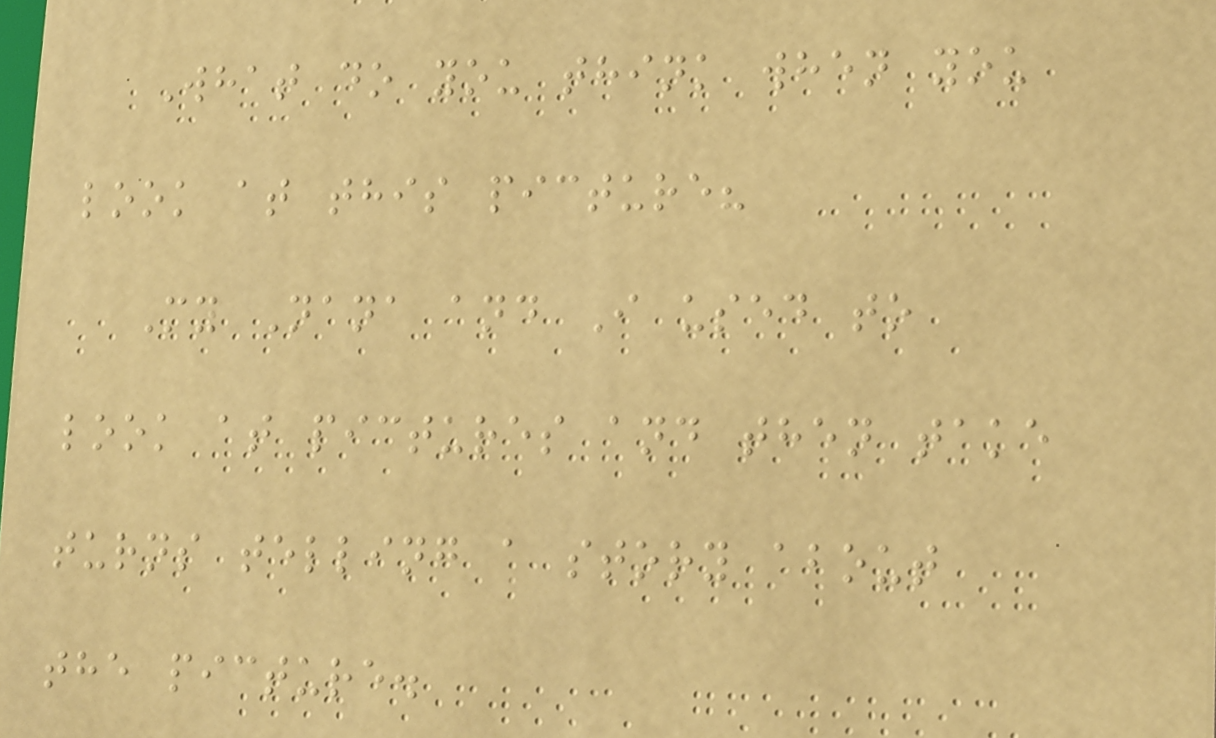What do you think when you
look at this picture?
My Nana and I used to
look at pictures and then take
turns telling a story about
the picture.
